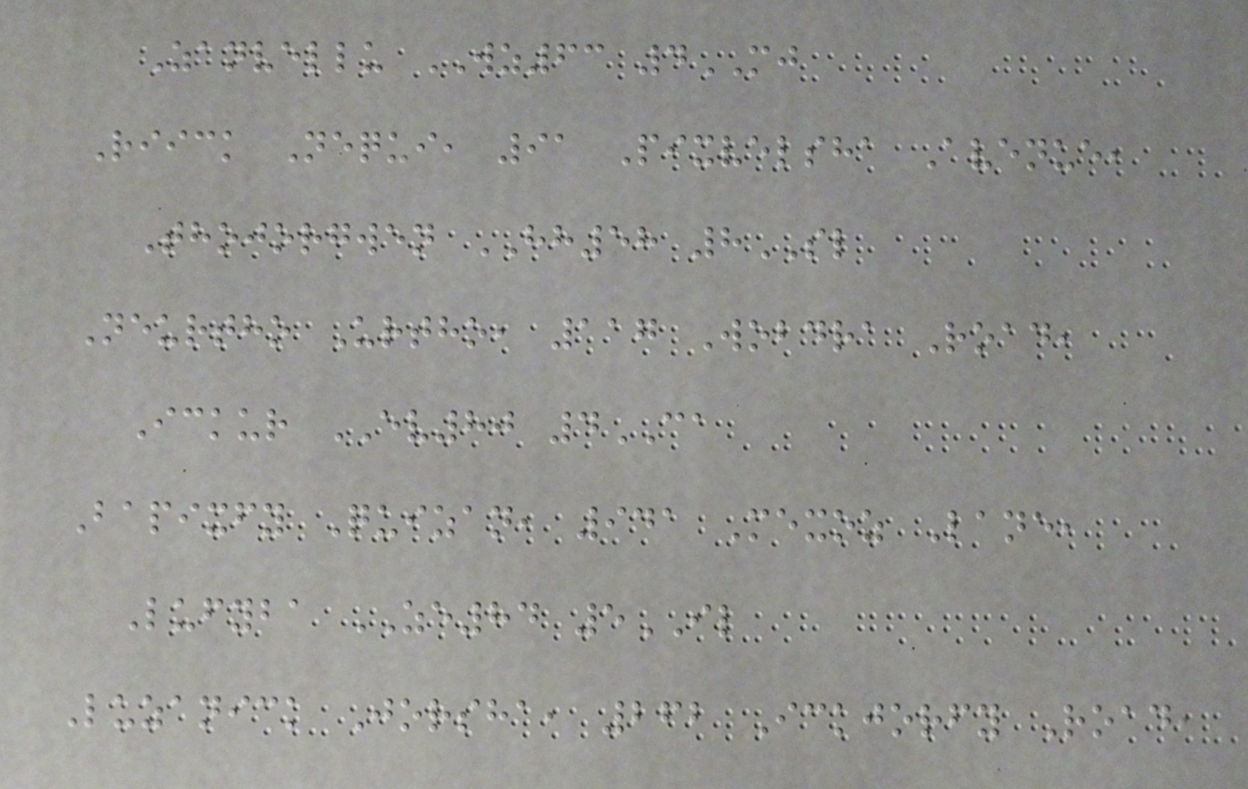Zanvellu WZ63 4MJ
Riick Nequi, 91 Pixvelsha Avenue,
Thojorgwen HH58 8SL
Neurtho Urtho, 117 Wobdra Road,
Ickur EV80 4CA
Bapixfy Quizan, 941 Mexoz Lane,
Lufyba ZE84 5IL
Luzanick Jorsha, 262 Ickjorfy Road,
